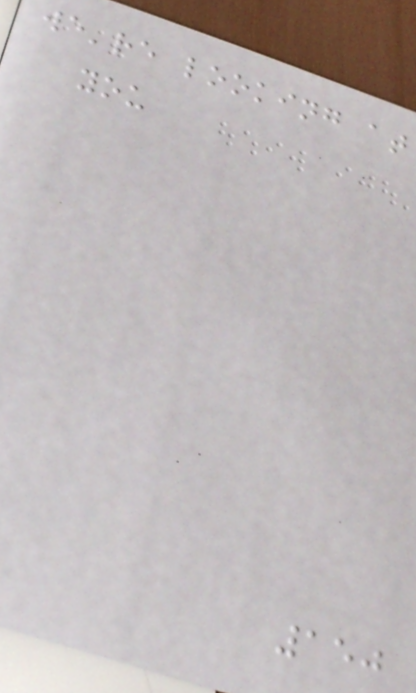we're looking at
you
150
